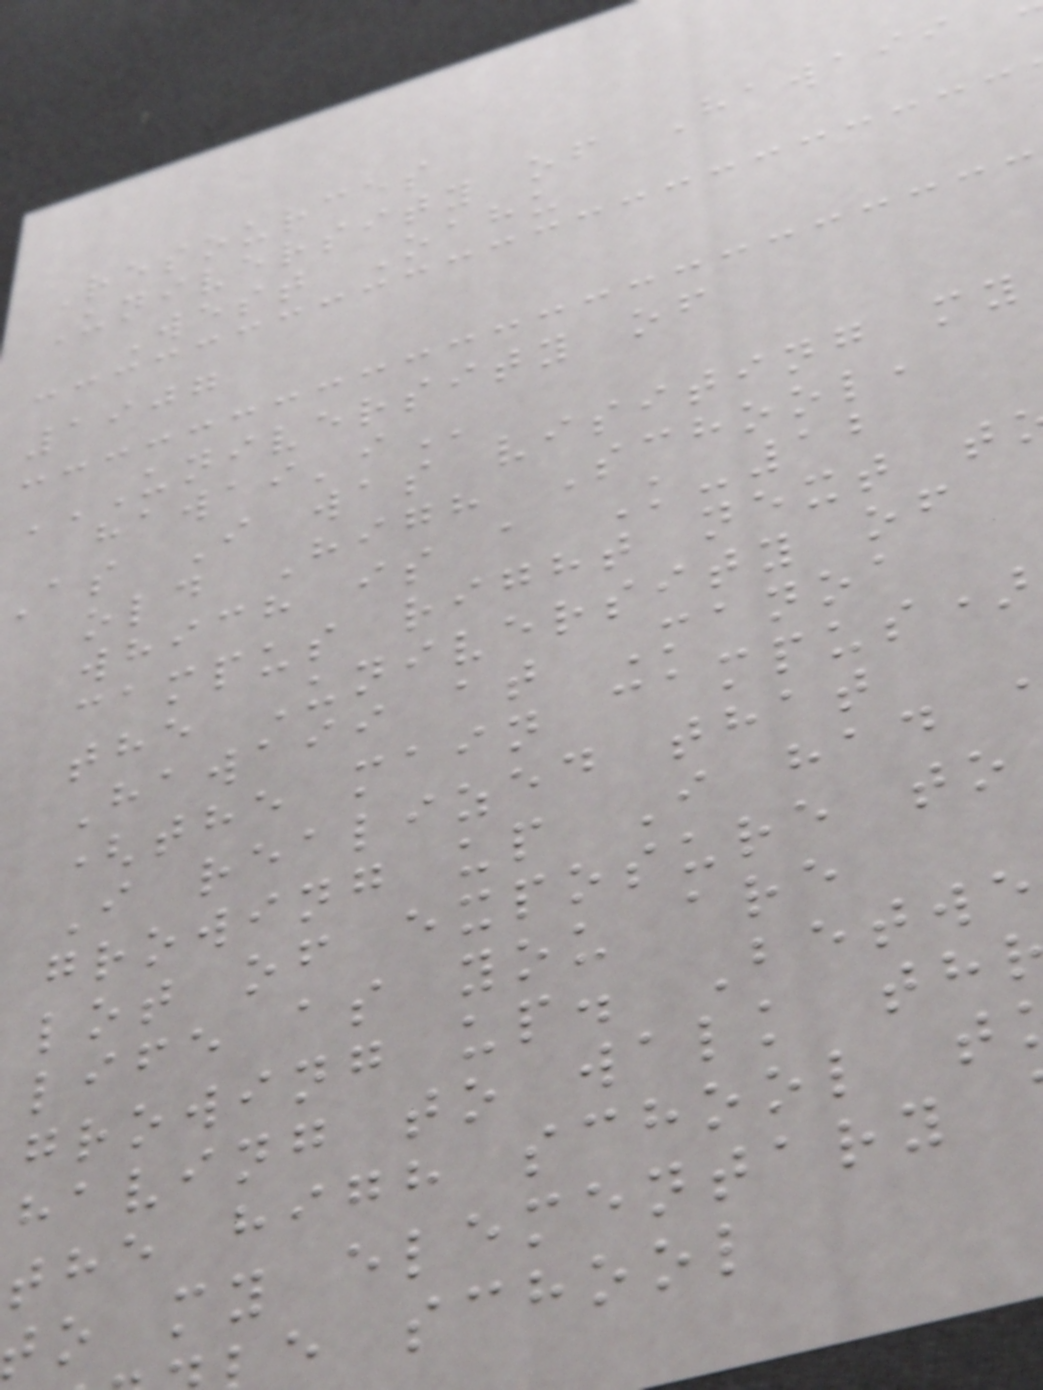Resources
University of Hawaii
West Oahu
1907
UNIVERSITY OF
As I was visiting my
old High School,
which is a K-12
campus right next t
the University of
Hawaii at Manoa
(the main campus)
I realized that
growing up I had
lot of exposure to
life as you are
growing up. Betwe
having to walk th
the high school t
o my elementary
e school
